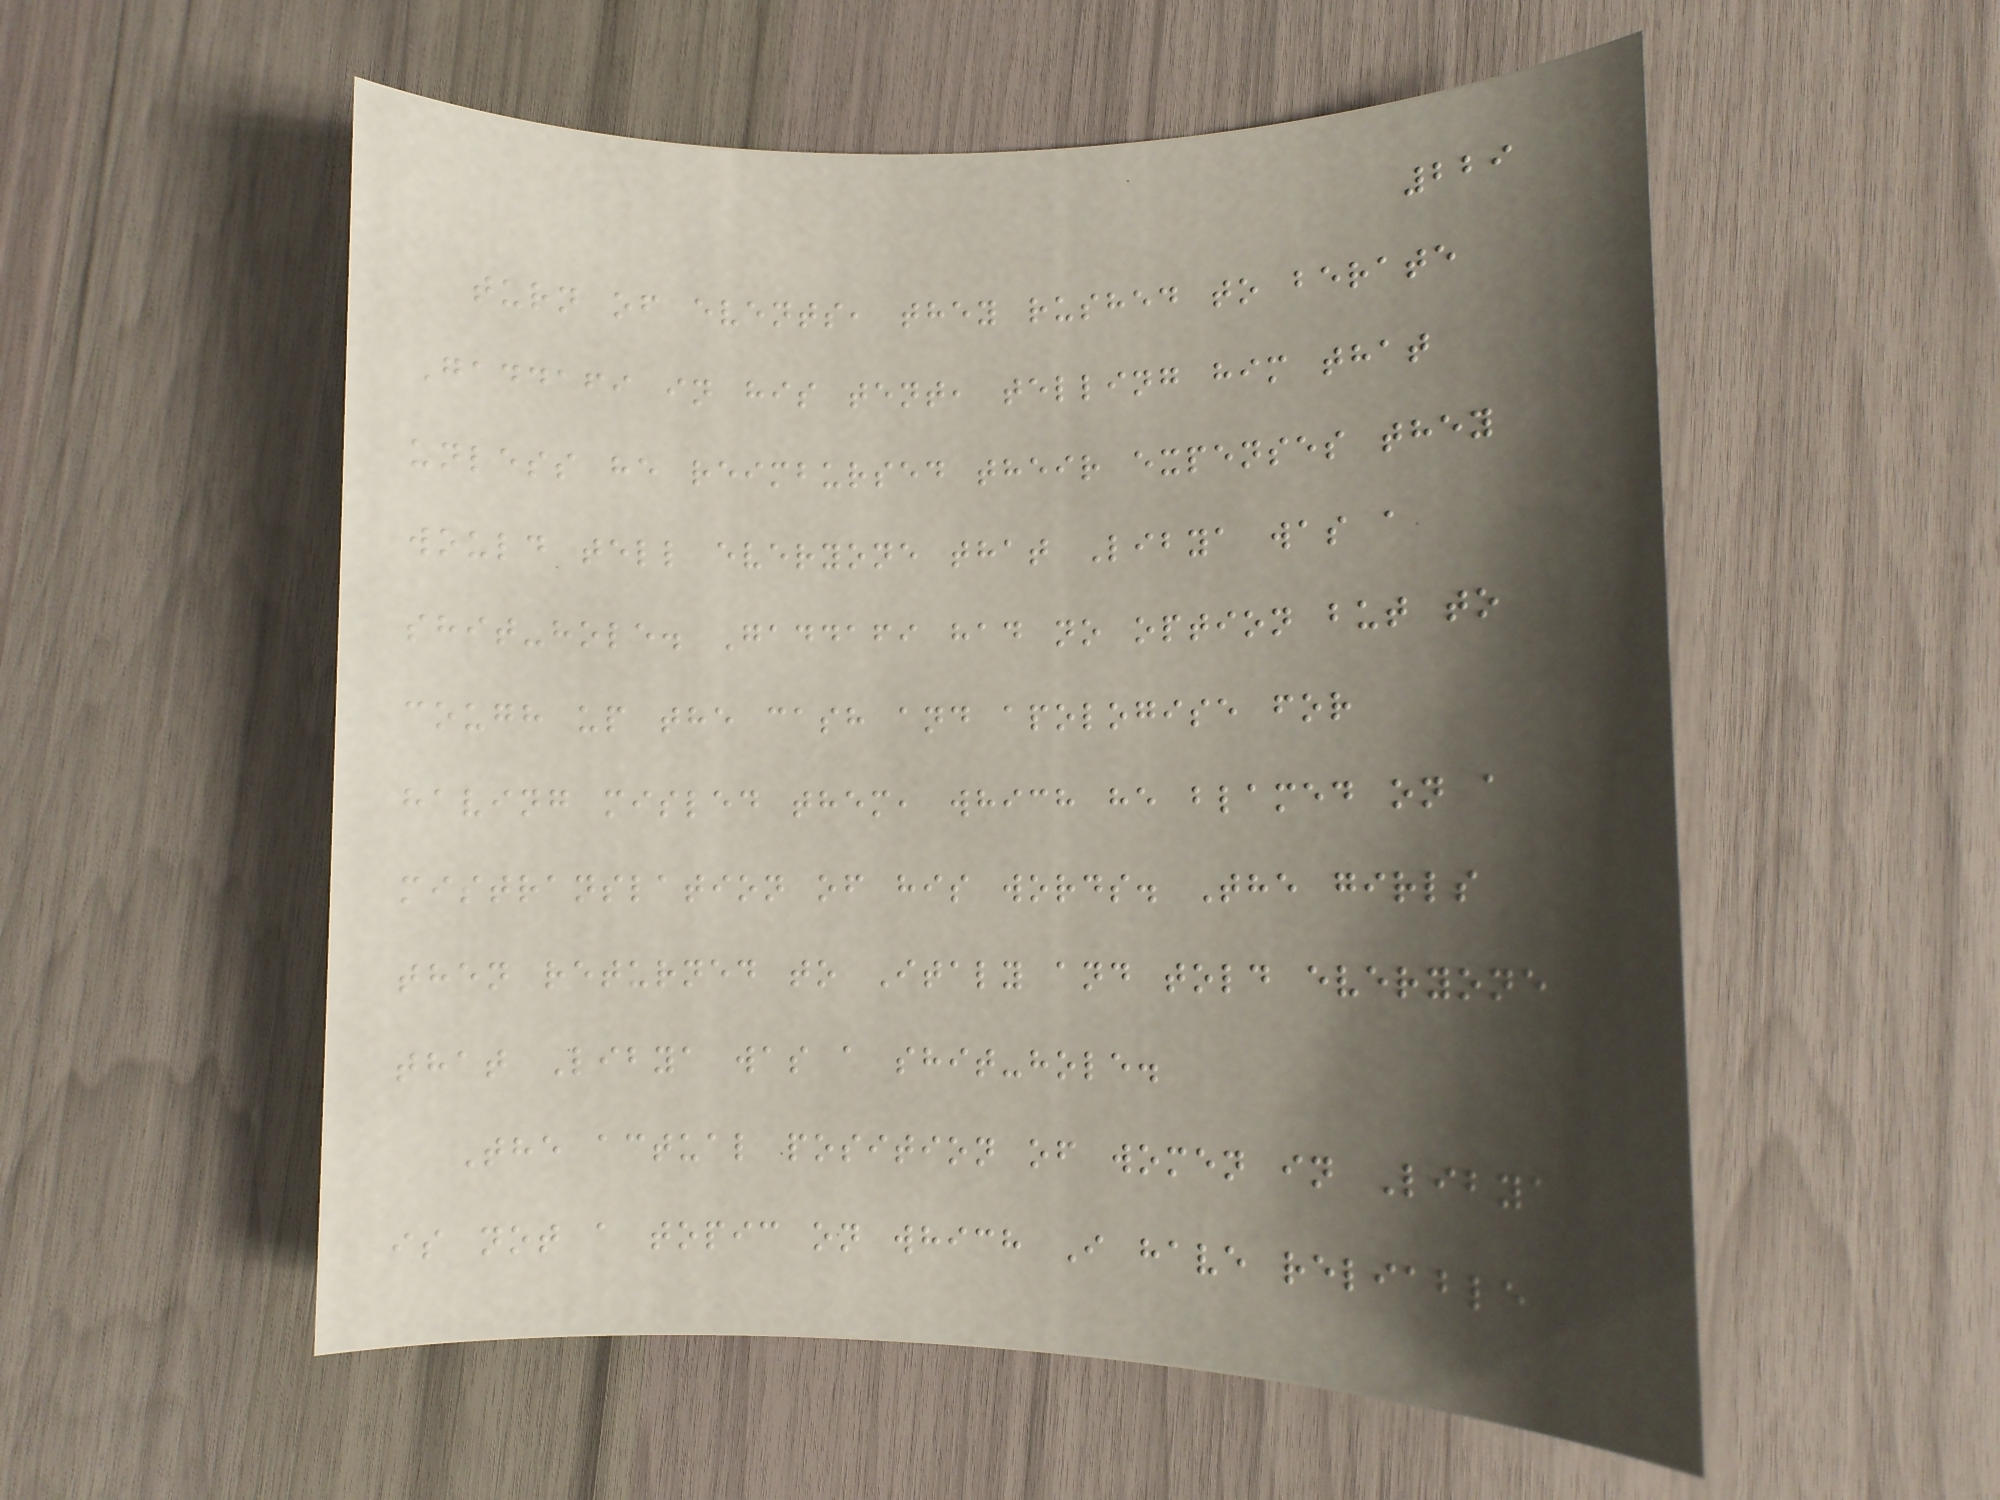229
turn of events, they rushed to berate
Gaddafi in his tent, telling him that
unless he reimbursed their expenses they
would tell everyone that Libya was a
shit-hole. Gaddafi had no option but to
cough up the cash and apologise for
having misled them, which he blamed on a
mistranslation of his words. The girls
then returned to Italy and told everyone
that Libya was a shit-hole.
The actual position of women in Libya
is not a topic on which I have reliable
